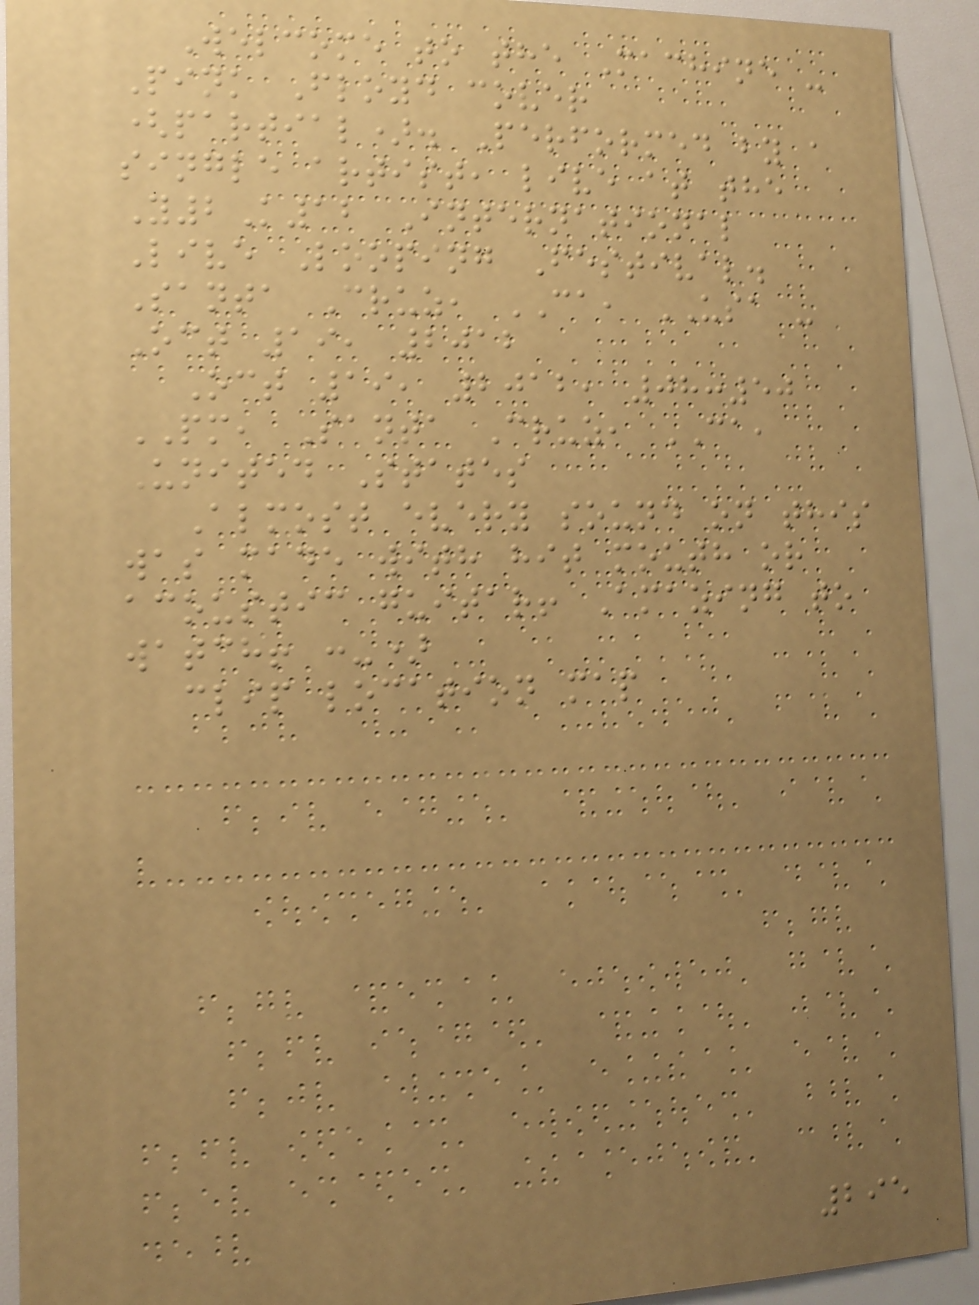Welcome to the Machine -
Pink Floyd cover
(partial). Performed by a
single artist, live at the
Y2K12 International
Live Looping Festival.
Santa Cruz, CA, USA -
Oct 19, 2012
Oct 19, 2012, 08:50
PM, Santa Cruz, CA,
United States
Almost every sound on this
was made with hit mouth or
acoustic guitar! Amazing to
watch! :-)
clip location map
295
